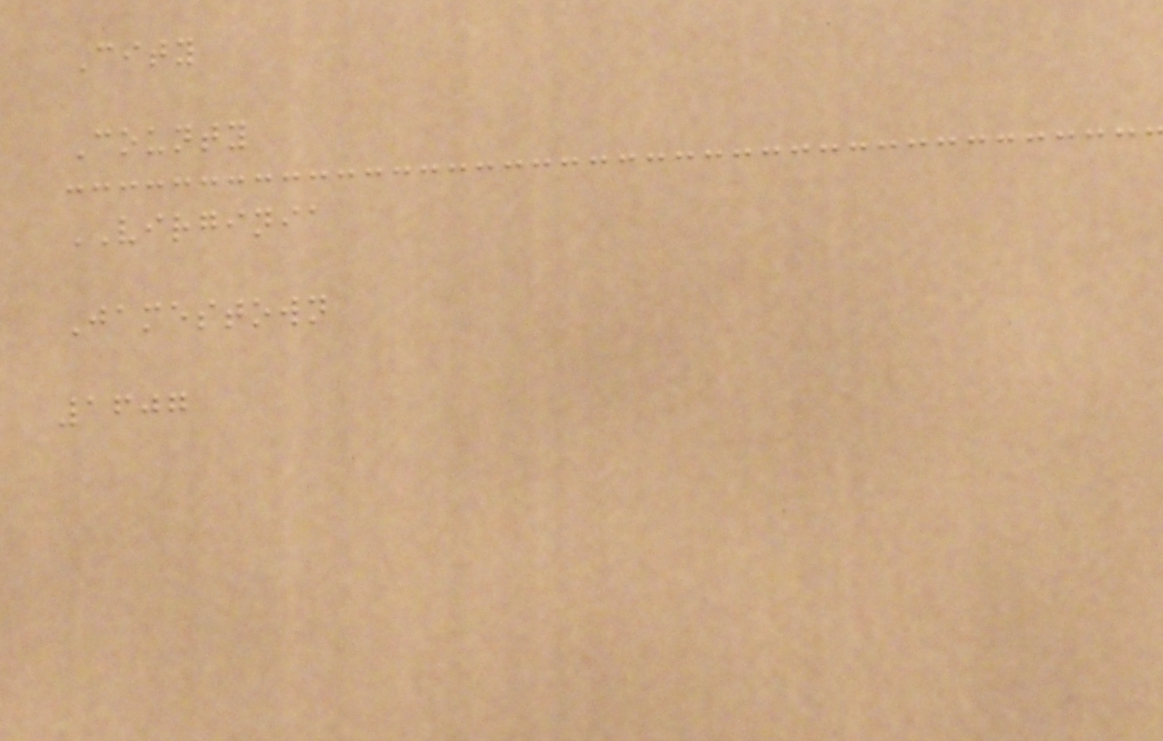City
County
VIRGINIA
Jamestown
1607
